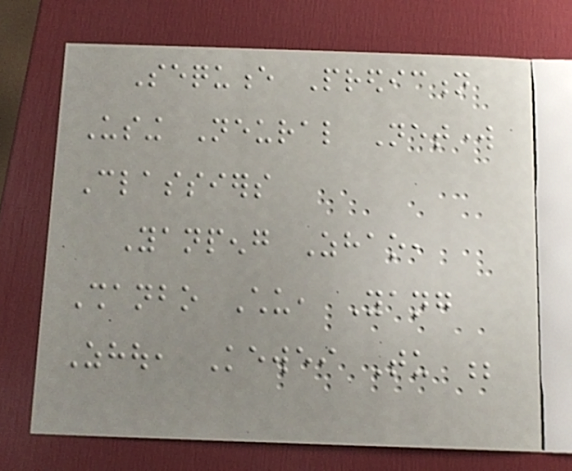Sequence Prediction
Using Neural Network
Classiers
Yanpeng Zhao,
Shanbo Chu, Yang
Zhou, Kewei Tu ;
